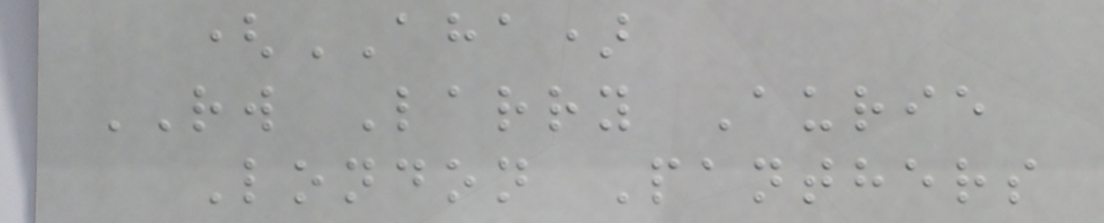(AHA)
RW Larry Aurie
London Panthers
